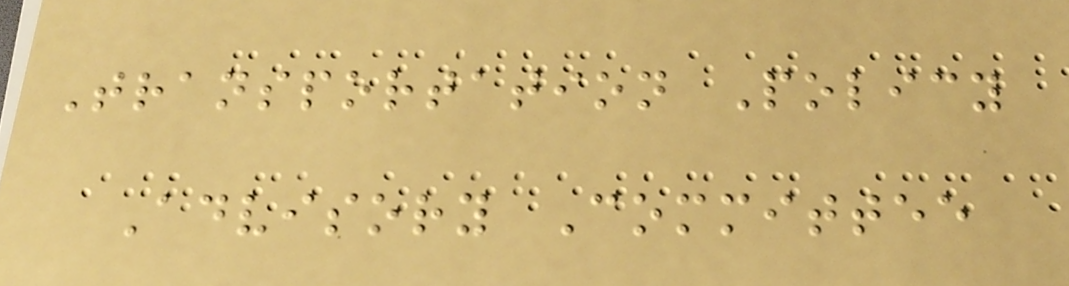Transportation Policy
Advisory Committee
